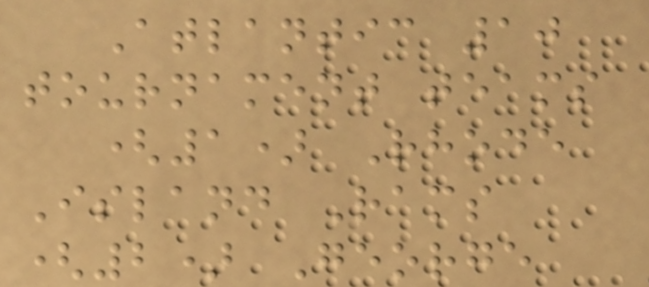Atlantic 10
tournament teams
(1) Rhode
Island Rams
(2) George
